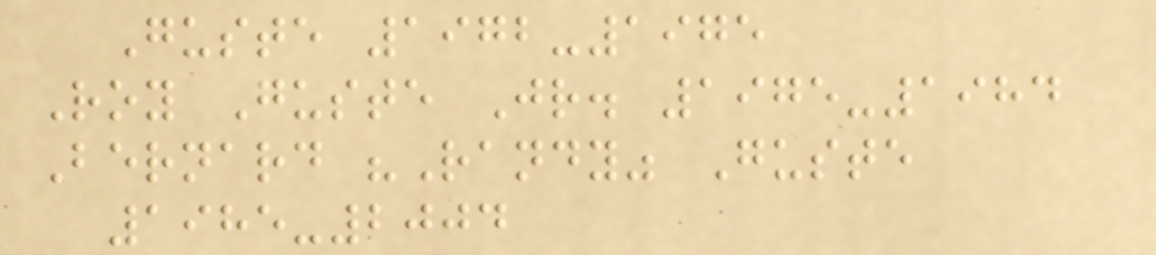Guste 1972-1975
Roy Guste Jr. 1975-1984
Bernard "Randy" Guste
1985-2004
